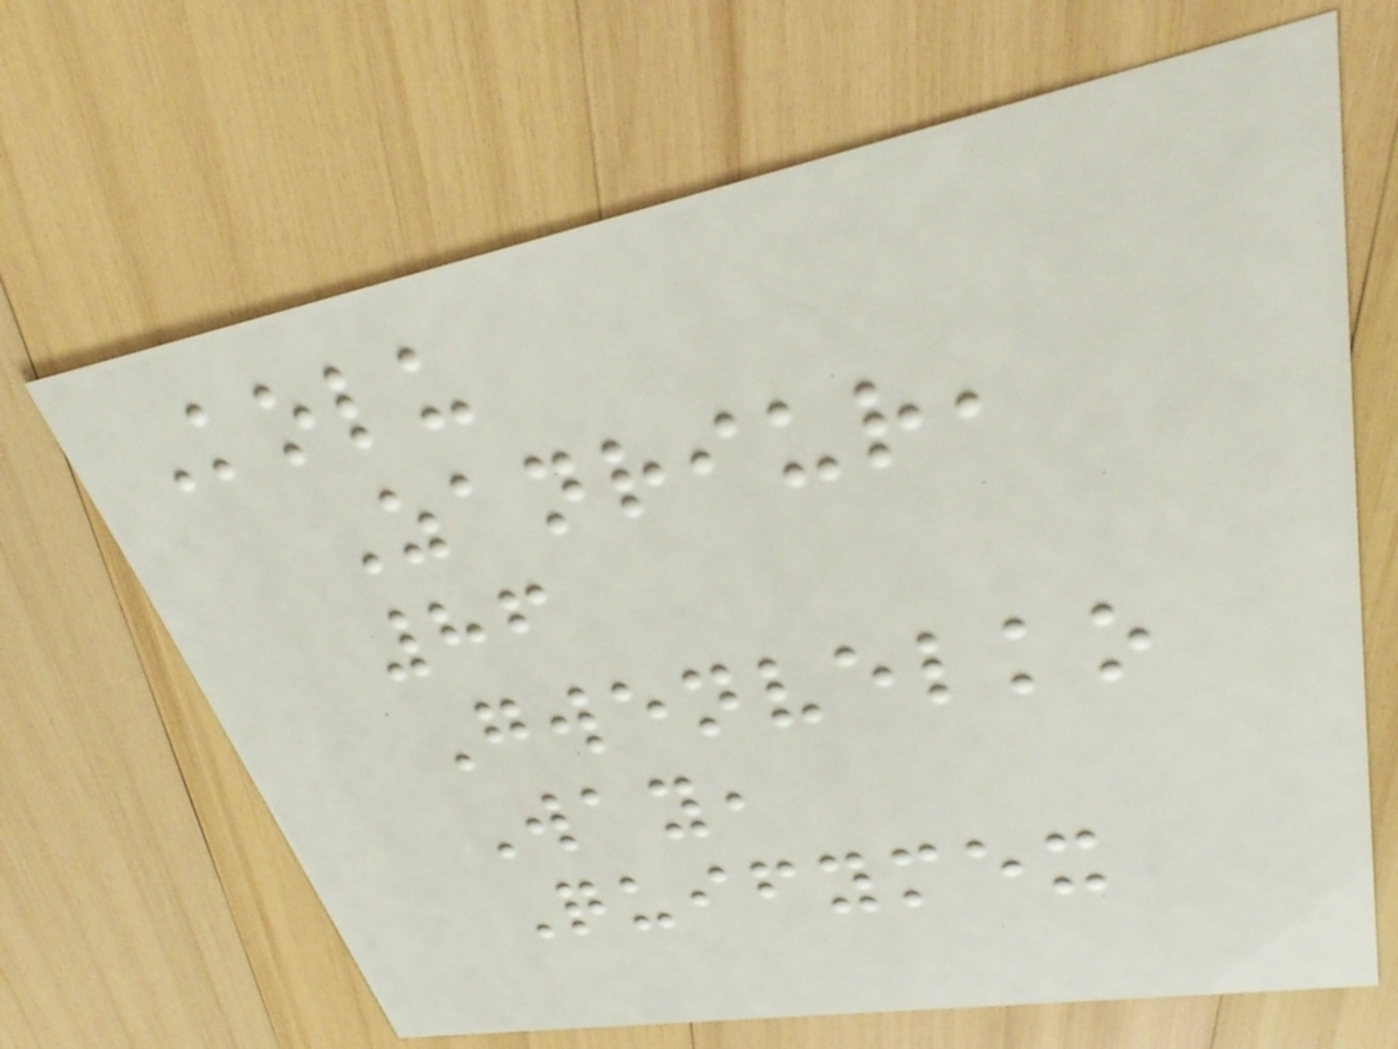Kolu
Zanriur,
86
Gwenvelko
Way,
Quifymex
